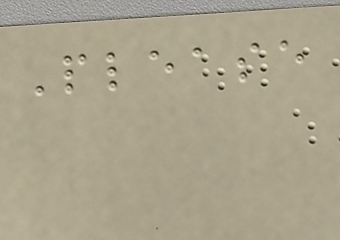Please
